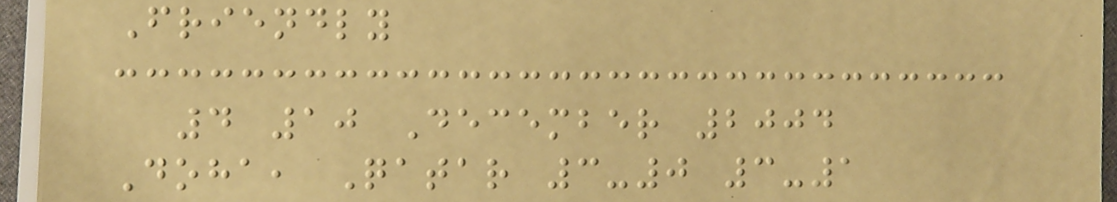Friendly
4 10 December 2004
Doha, Qatar 3-0 3-1
